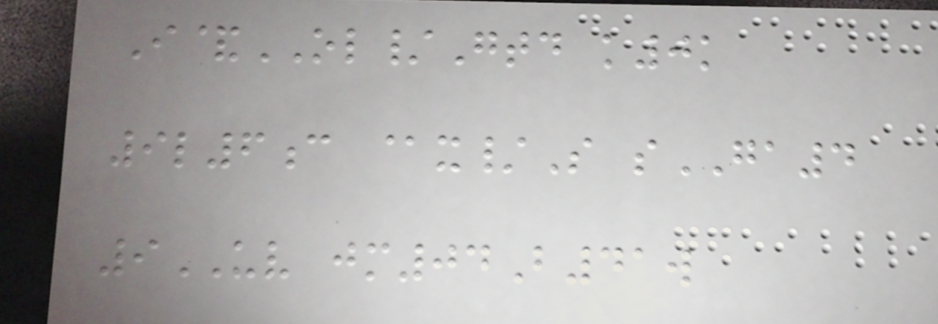I&OL/Gtd k0k
9l6c @x/S sGA4
9UV jm04B41w
